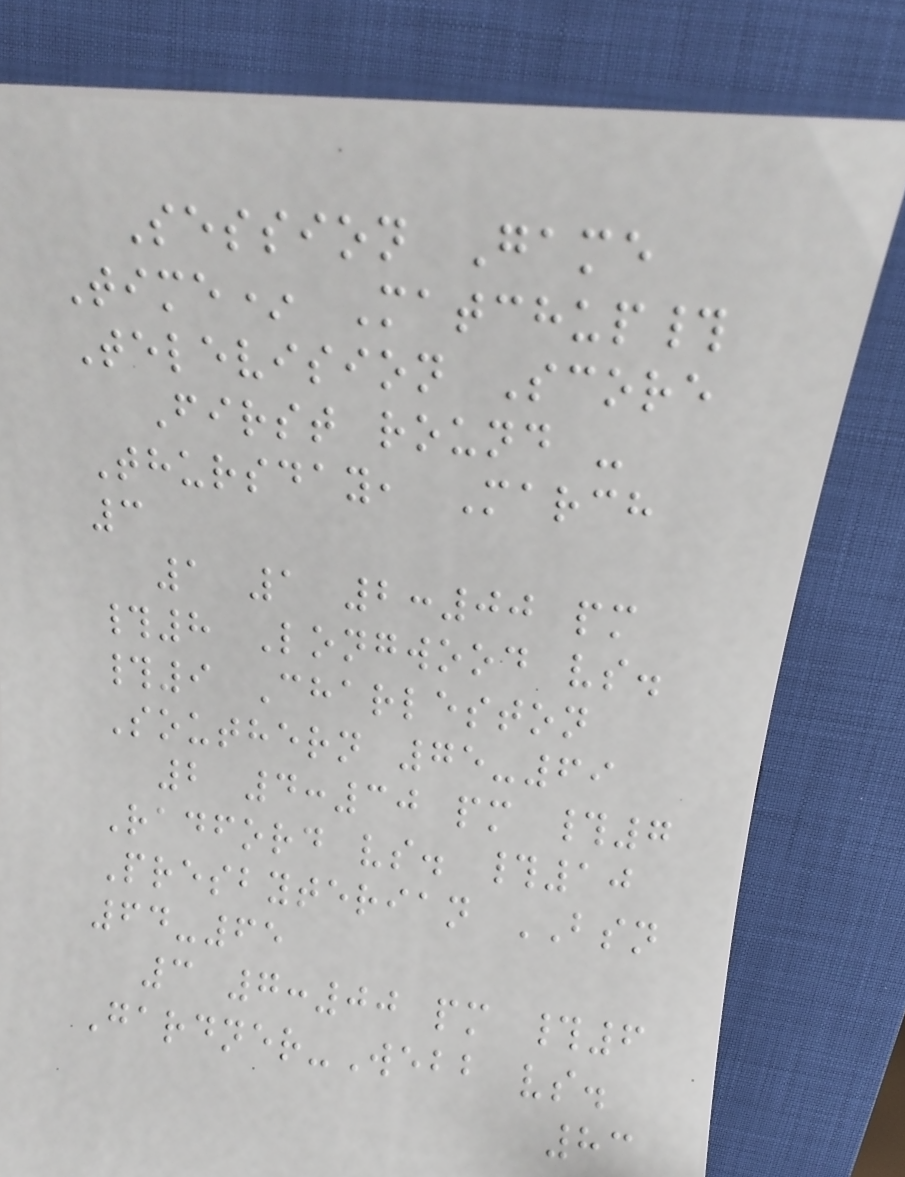Session Game
Time* Matchup#
Television Score
First round -
Thursday, March
3
1 1 2:00 pm
#8 Longwood vs.
#9 Charleston
Southern 75-69
2 4:30 pm #7
Radford vs. #10
Presbyterian BSN
64-65
3 7:00 pm #6
Gardner-Webb vs.
83
